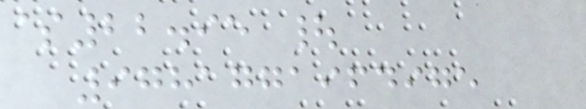$22.95 |
9781771964975
